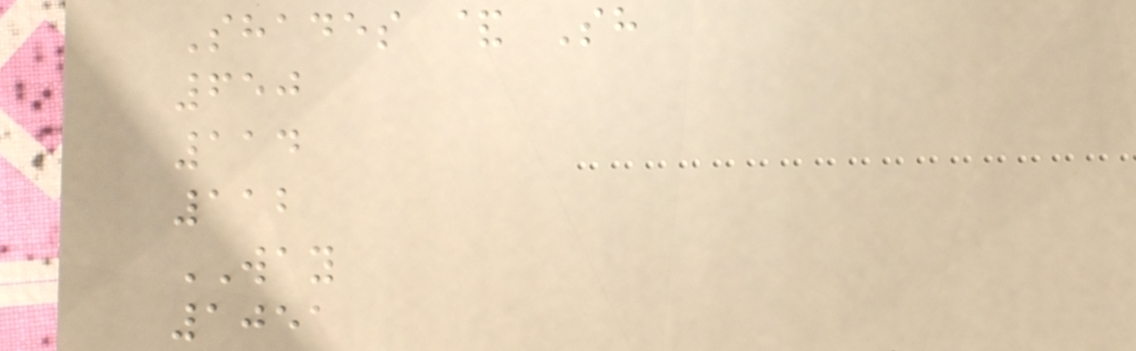Shades & Sh
650
114
112
WAY
1051
